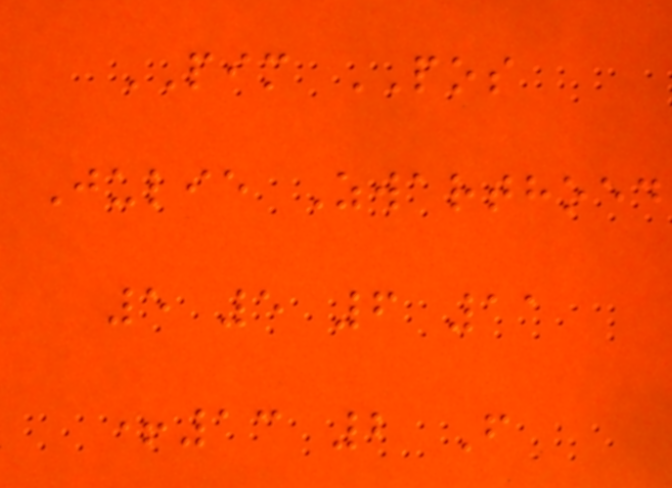PIM POS
Julie Zwarthoed
5 5 6 11
+13 2 F
